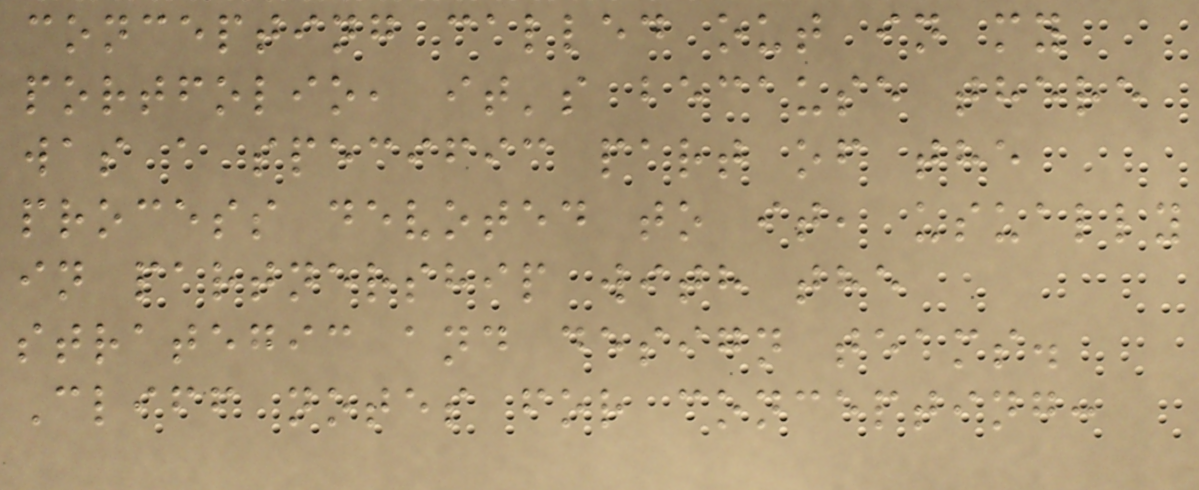concepting called out in my
portfolio, it's because there
was a specific part of the
process devoted to it, usually
in partnership with the
strategic and design teams.
Cliff notes for concepting:
